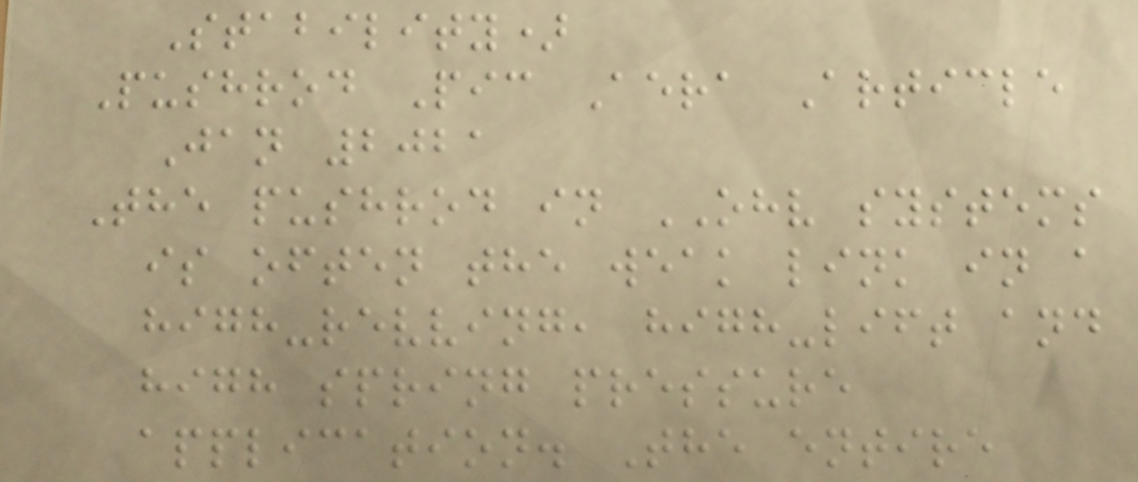Stability)
Pushrod Pic Aera Article
Jan 2021
The pushrod in OHV systems
is often the weak link in a
high-revving, high-lift and
high spring pressure
application. The entire
